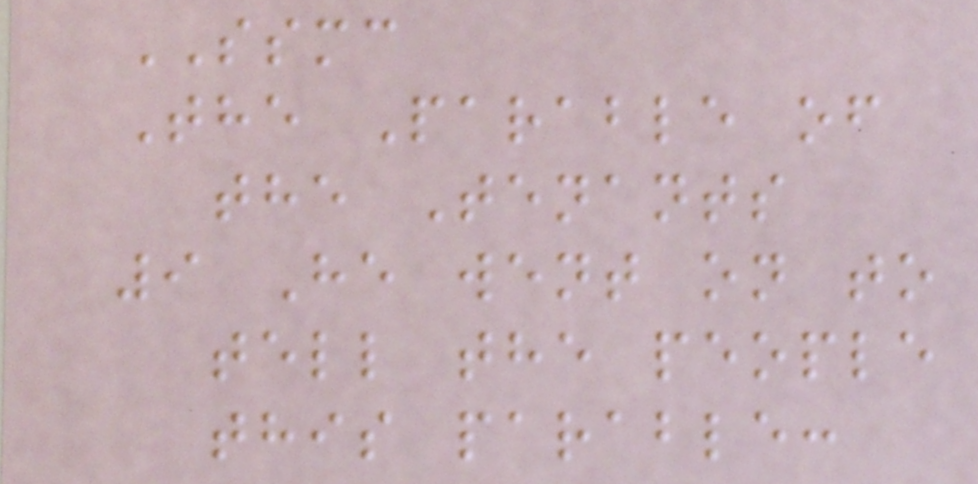SSMC
The Parable of
the Tenants
9 He went on to
tell the people
this parable:
